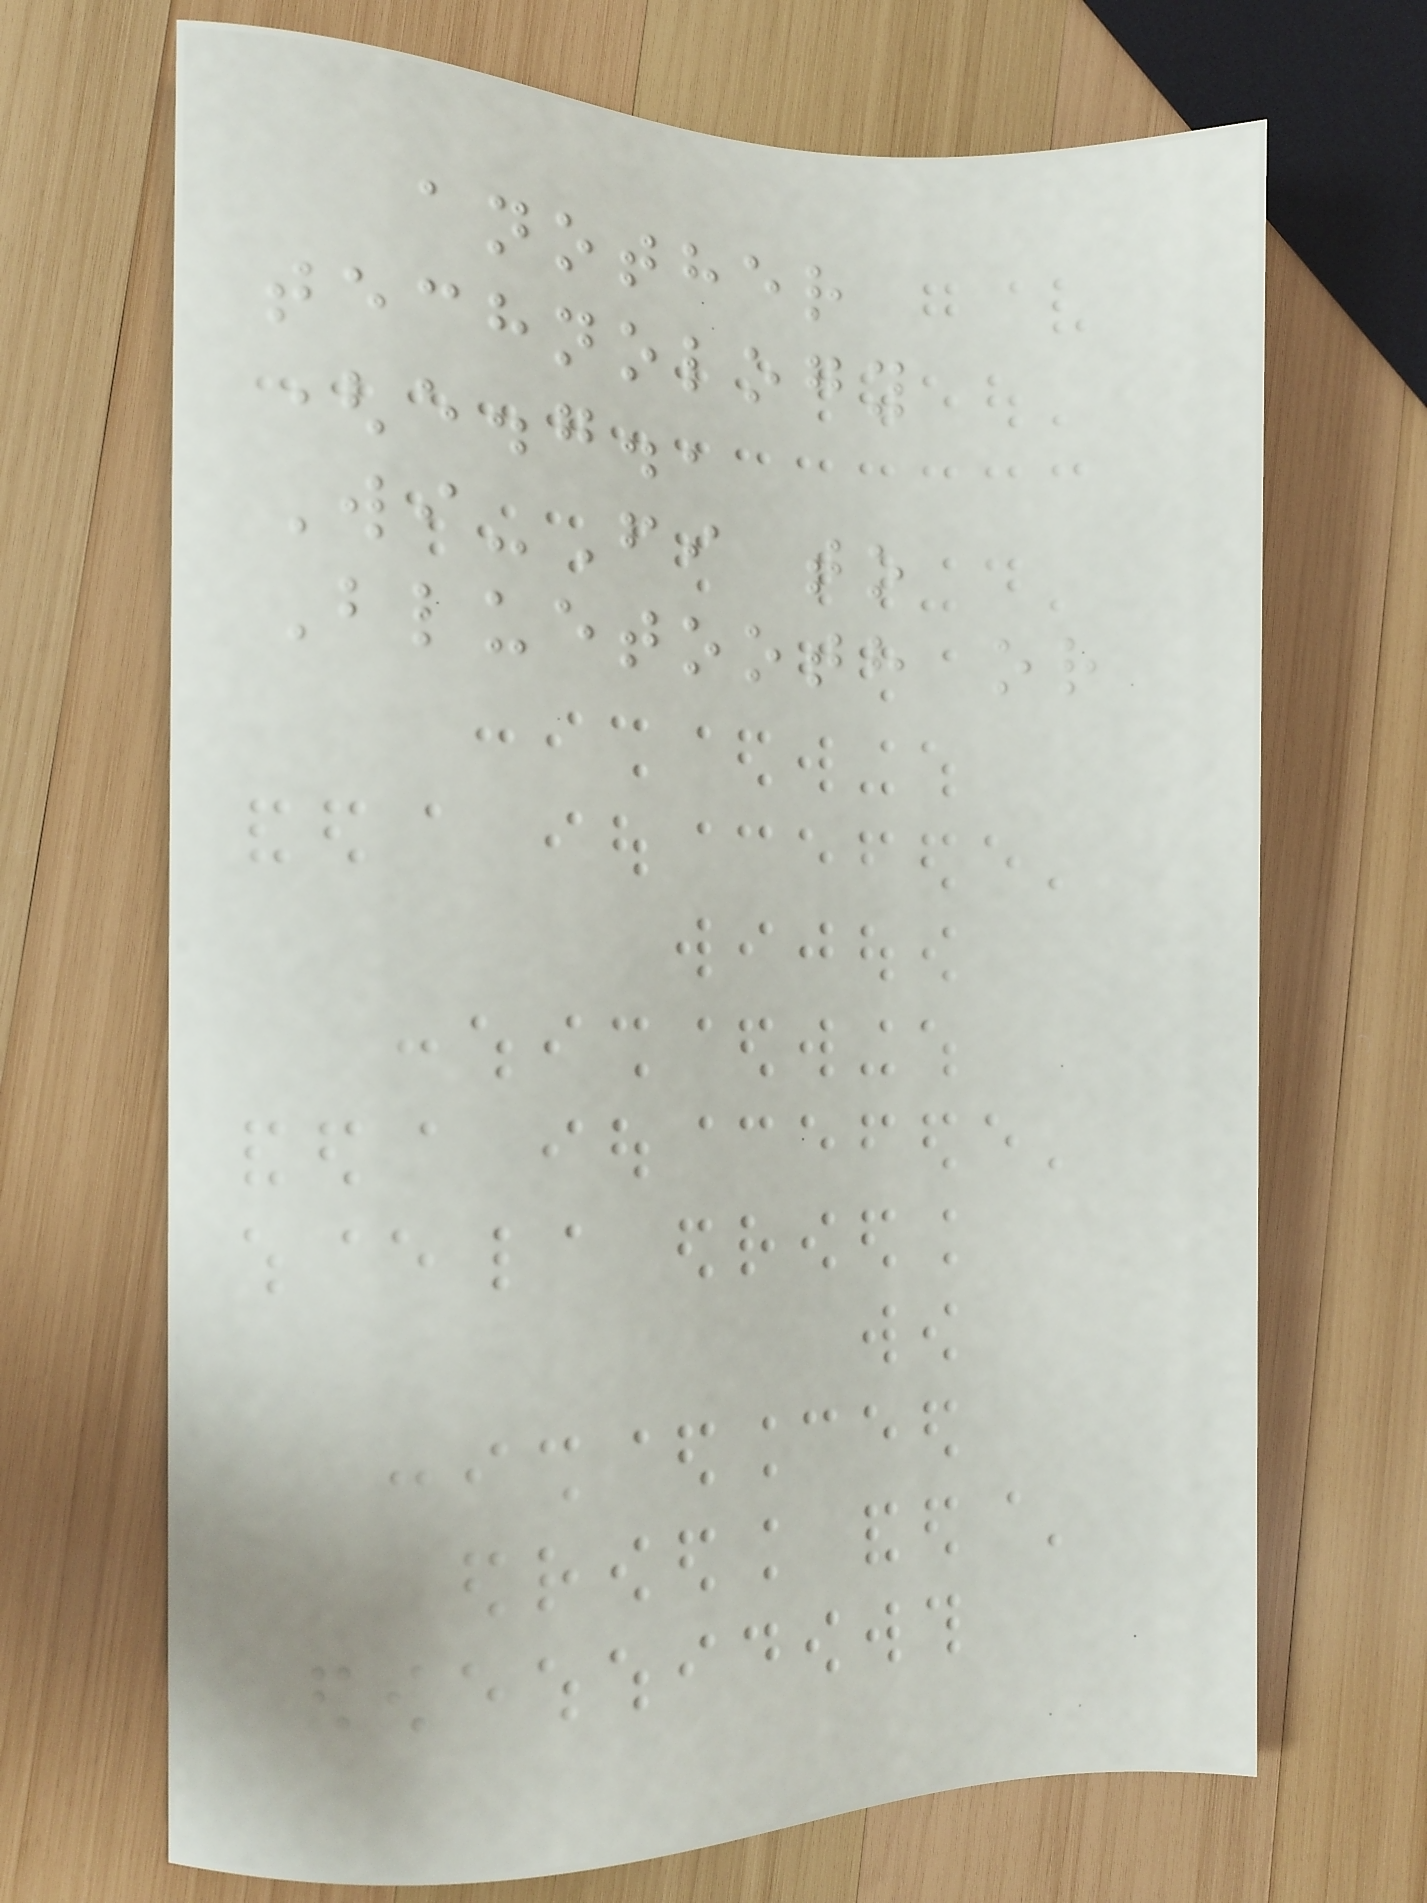another
technology
(e.g.,
Wi-Fi to
Bluetooth or
